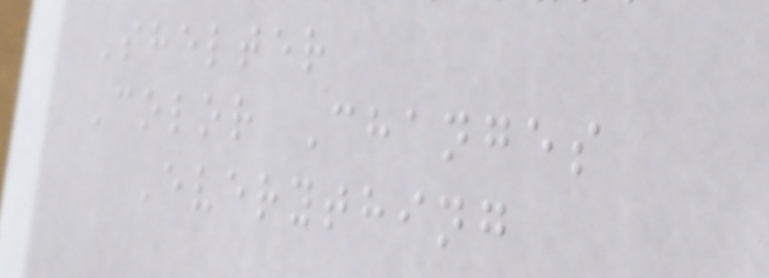Shelter
Color Changes
Everything
